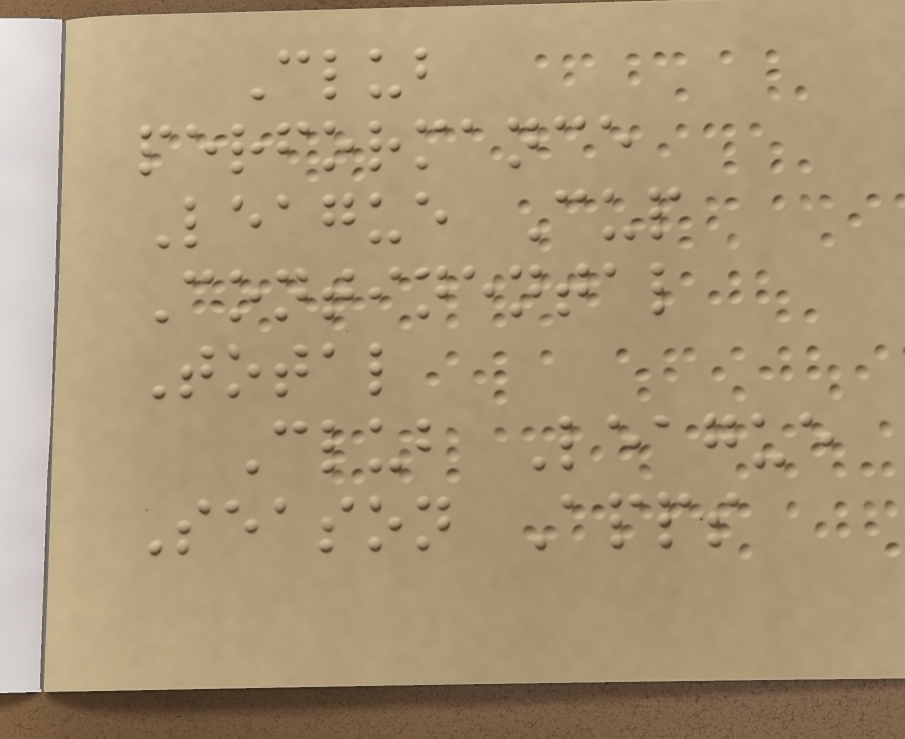Club
performance
League Cup
Continental
Total
Club League
Season Apps
